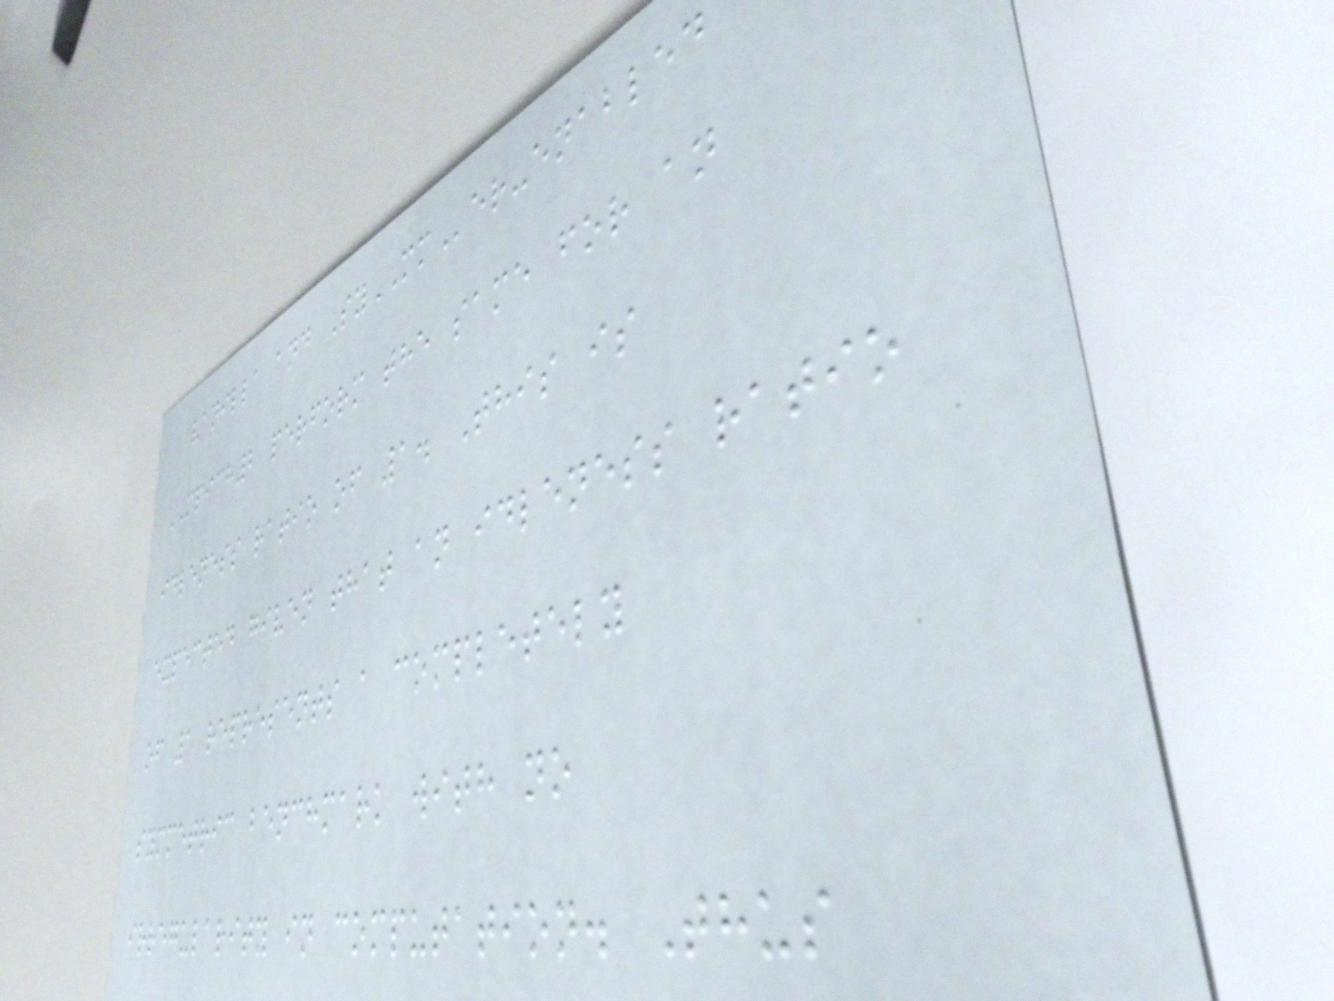vanilla and SyMMer-enabled
MPICH2 perform the same for an
idleness ratio of 1. This is
expected given that an idleness ratio
of 1 represents a completely
symmetric benchmark with no
irregularity in computation. Thus
